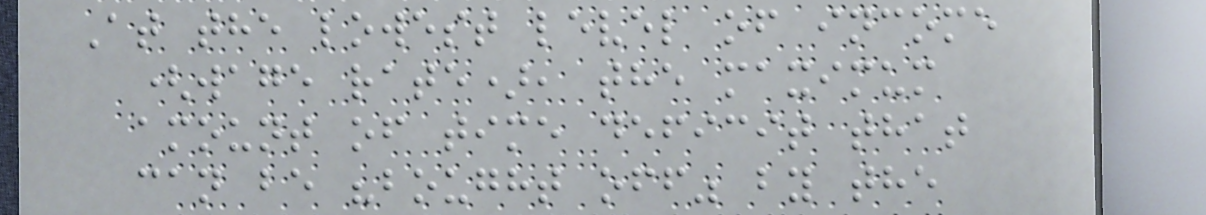At the lowest level of income
(wage rate), the maximum
amount of time deficit that
can be "bought off" by the
